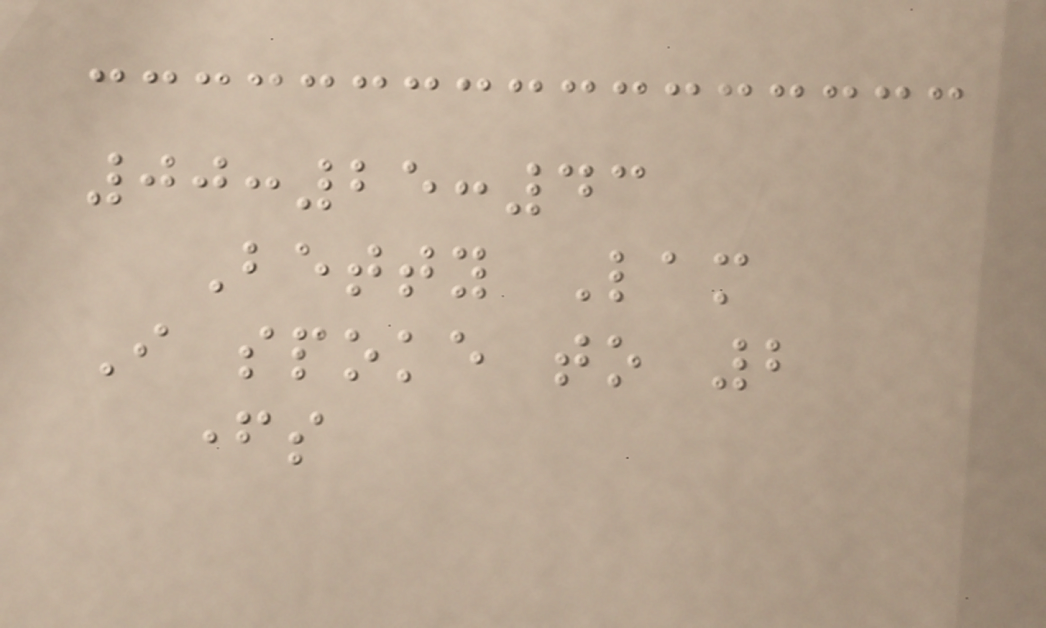00:25:43
Betty Lam
I spoke to 2
fathers
